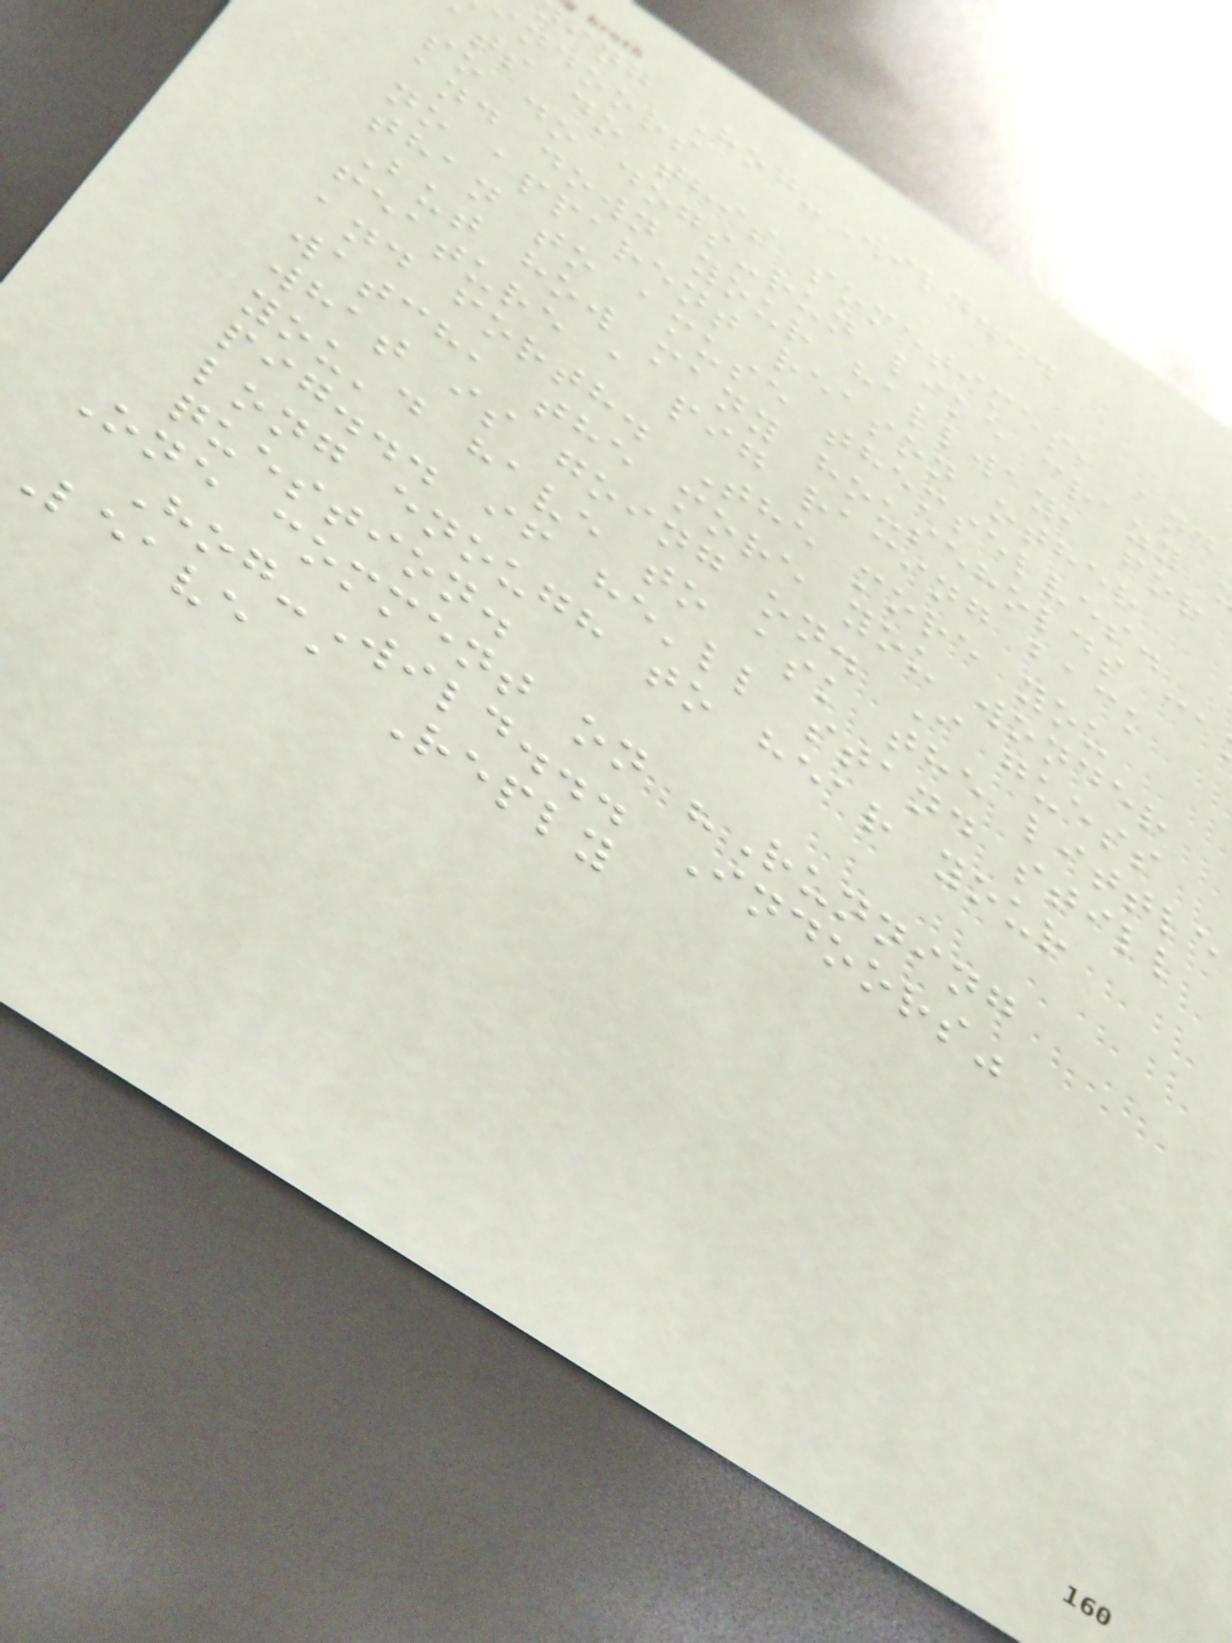ing Hog-Wild...
ndoors
ats do this sometimes, and
so do dogs-run like crazy
and down your hallway, for
no apparent reason other
than to amuse themselves.
But how many households ca
feature a pig racing back
and forth. The more you
watch, the more you wonder
what is going on. I guess
you'd have to ask the little
pig... if he'll stand still
long enough to hear your
question.
One comment on "Running
Hog-Wild... Indoors"
Leave a Reply
